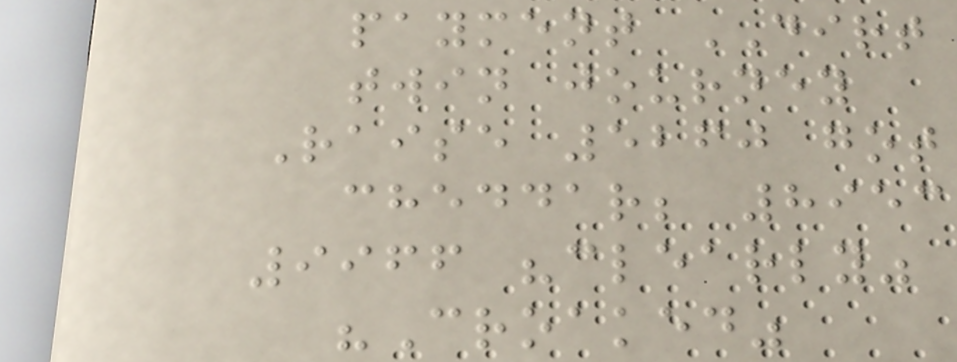payment DIRT
twin journey
Raise 5260 got
cheddar; 8953
9966 "clearly"
"Croaked"
